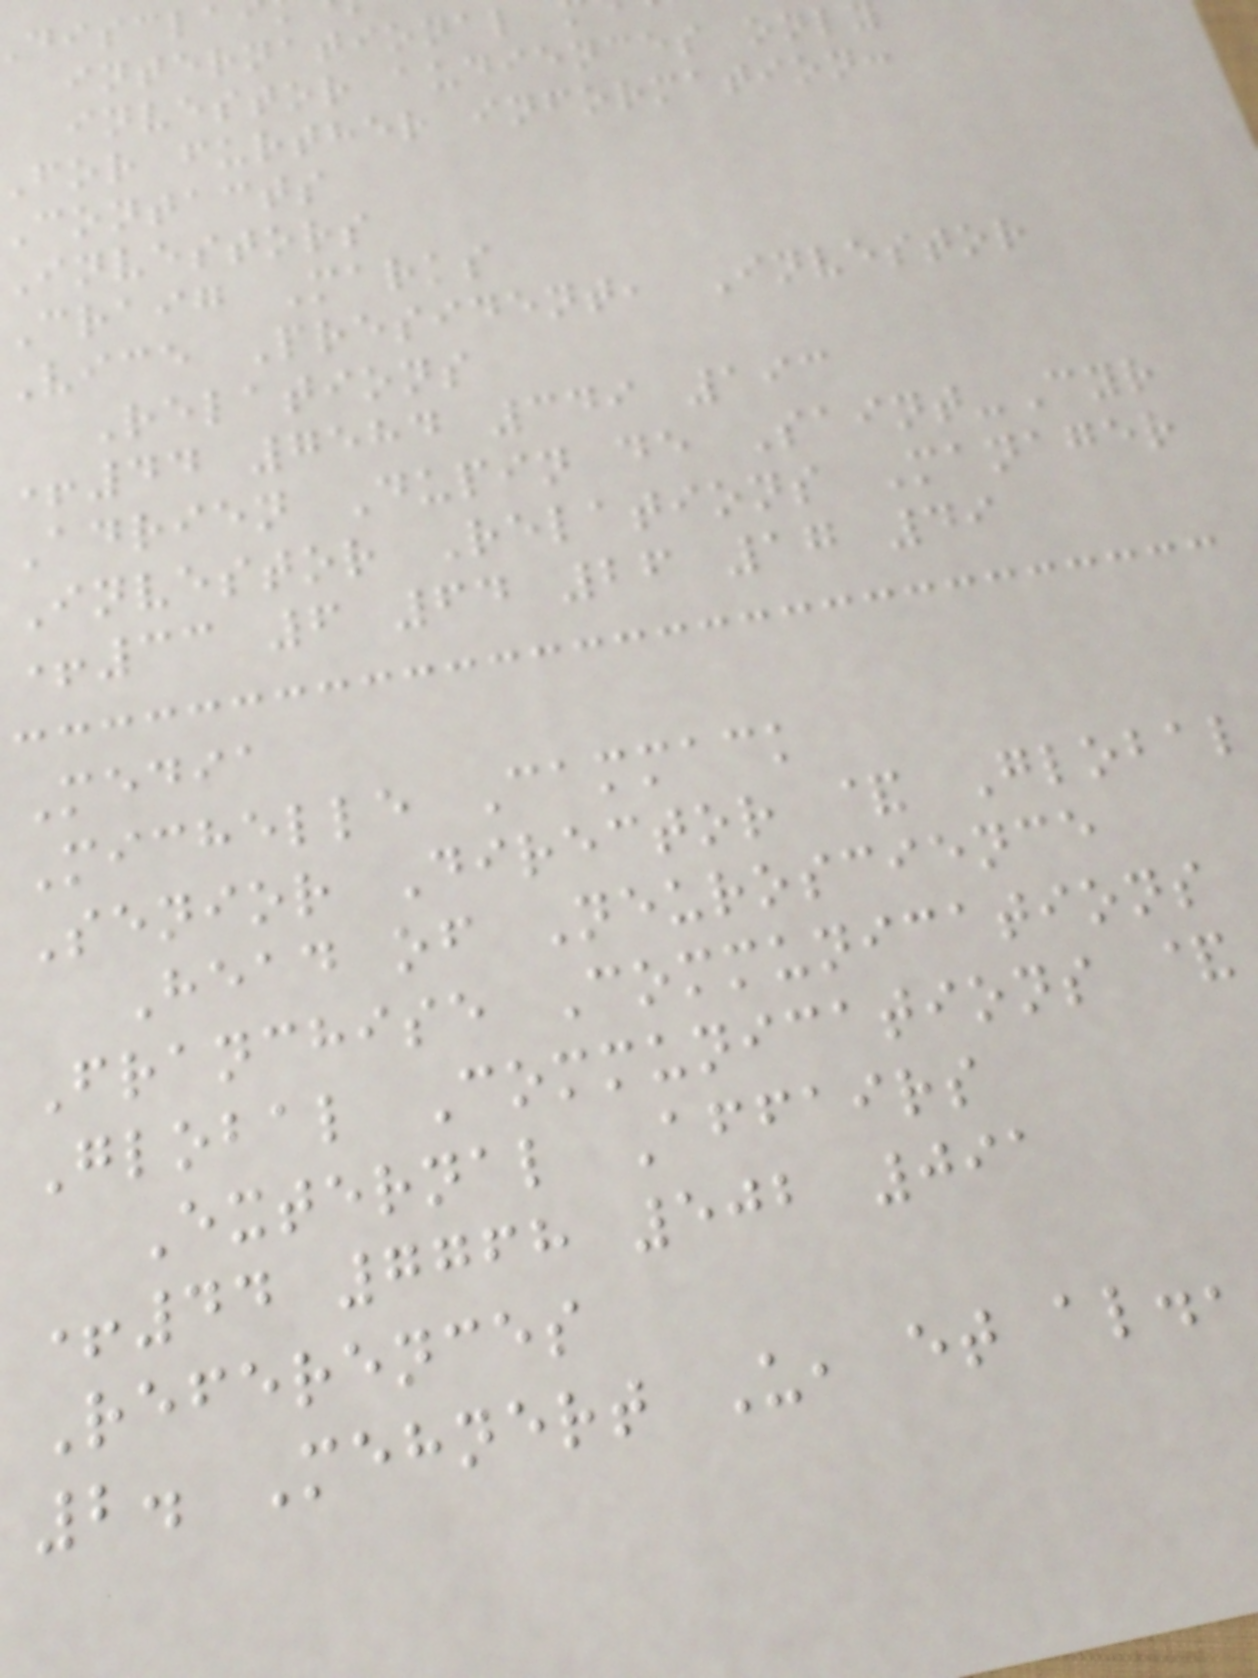international
investor audiences onl
for further information:
contacts
investors
Craig Marks
Vice President, Investor
Relations
+44 7584 349 193
Adrien Dupin de Saint-Cyr
Investor Relations Manager
+33 6 64 26 17 49
Media
Michelle Cammack
Senior Director & Global
Head of Neuroscience
Franchise Communications
Global Communications &
External Affairs
+44 7768 502 091
References
2. Mehnert U, et al.,
